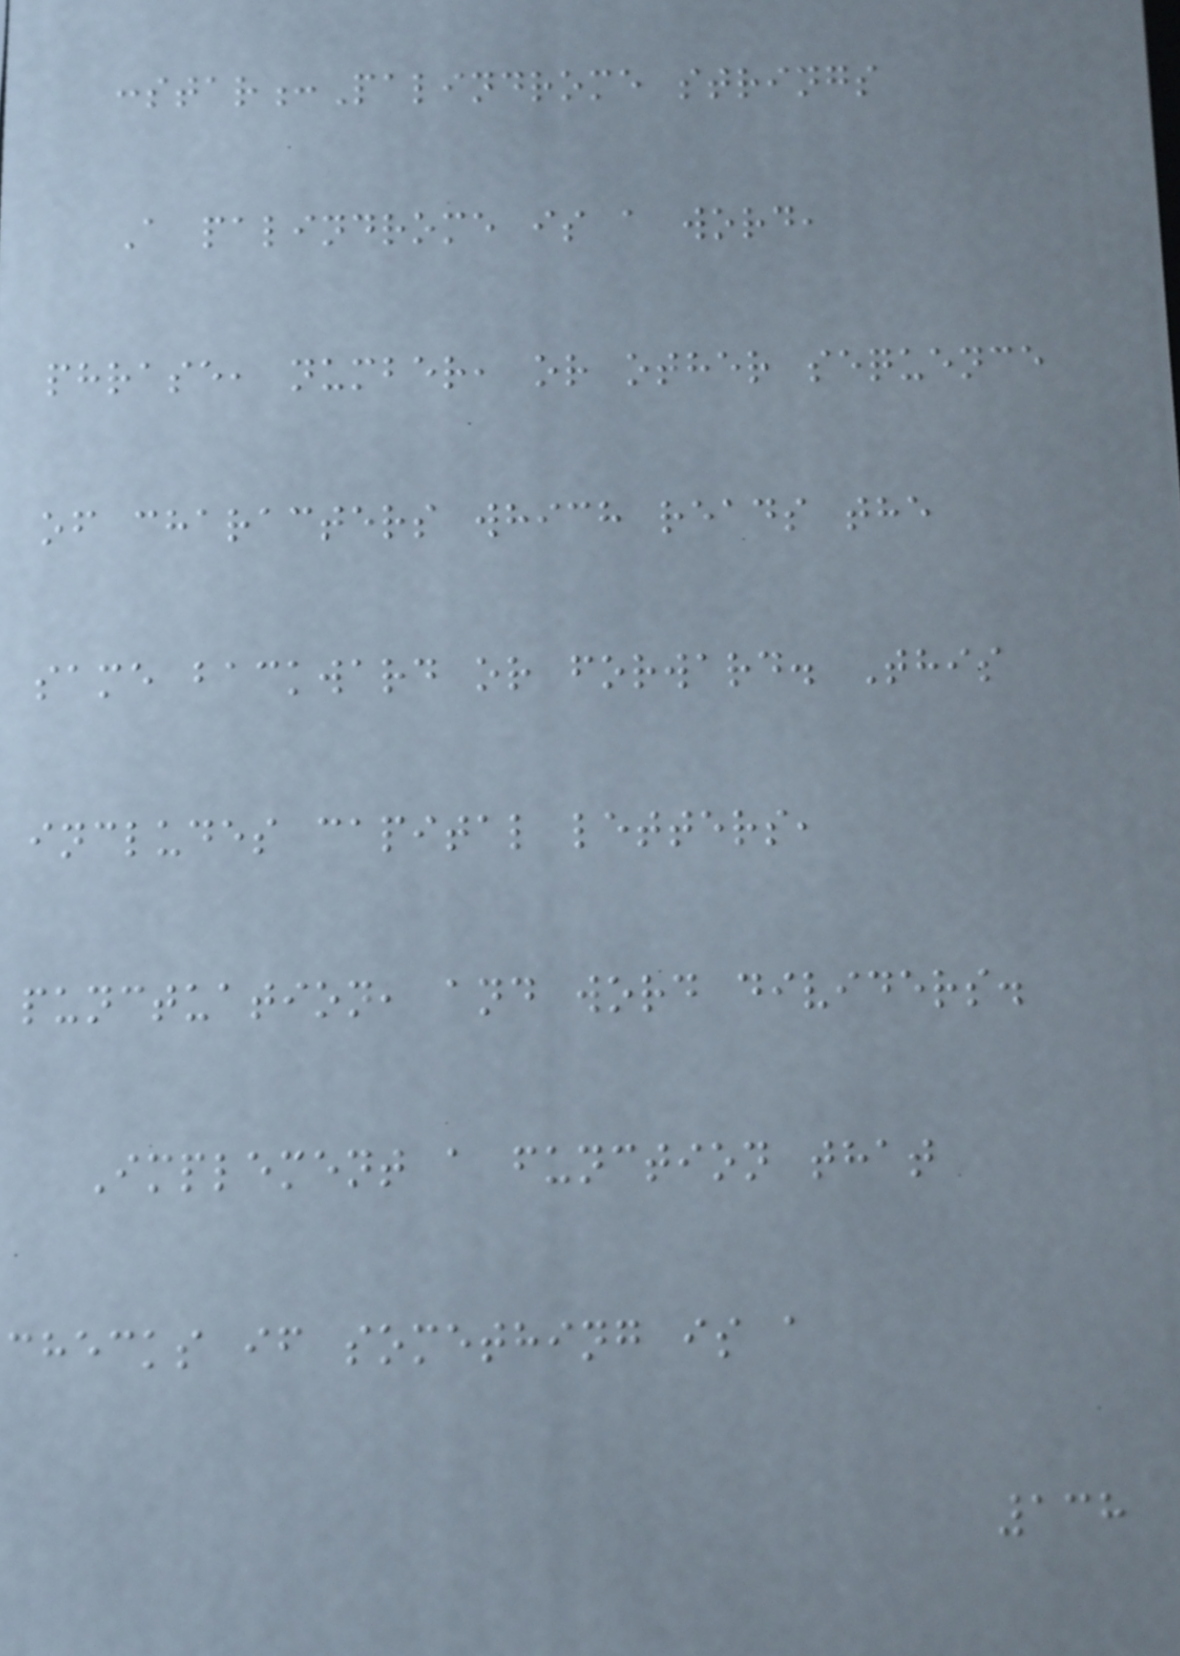:star:Palindrome strings
A palindrome is a word,
phrase, number, or other sequence
of characters which reads the
same backward or forward. This
includes capital letters,
punctuation, and word dividers.
Implement a function that
checks if something is a
138
